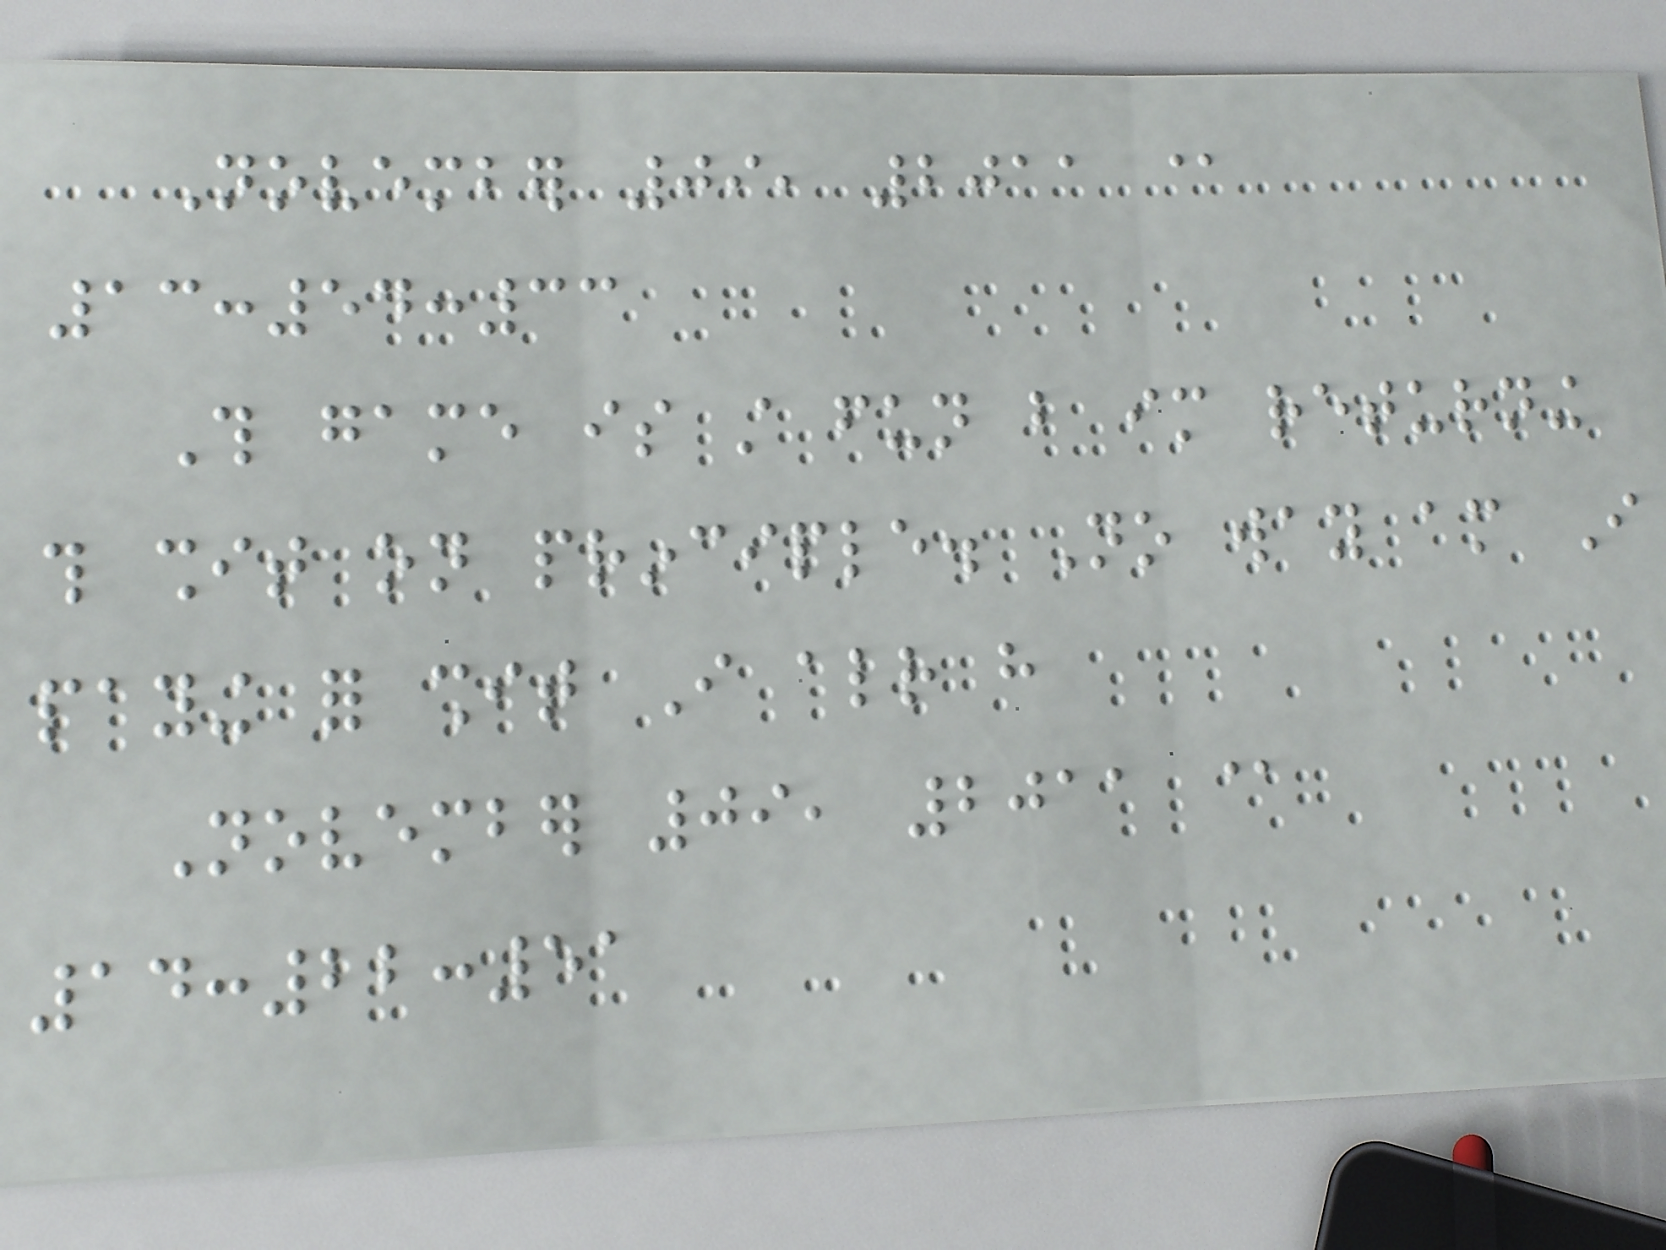November 09, 2011 @
13:54:33
This game is still fun but im returning
this shit on principle. No way am I
paying for shit I already have
November 09, 2011 @
14:22:51
